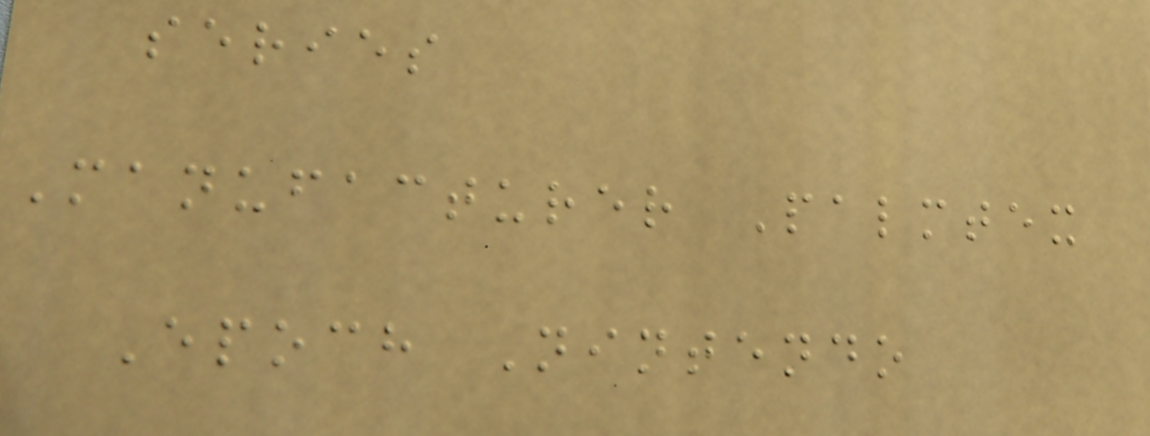series
Manufacturer Palmtex
Epoch Nintendo
